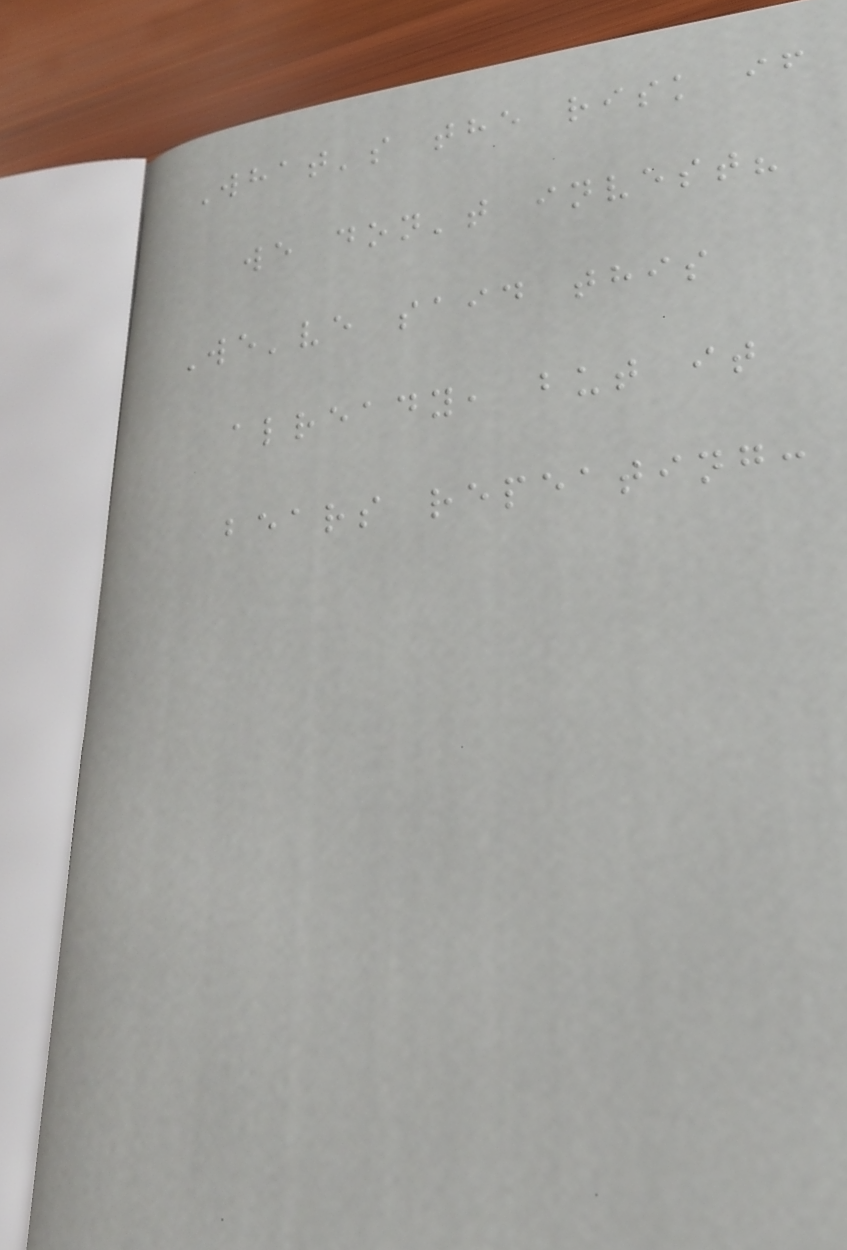What's the risk if
we don't invest?
We've said this
already, but it
bears repeating:
